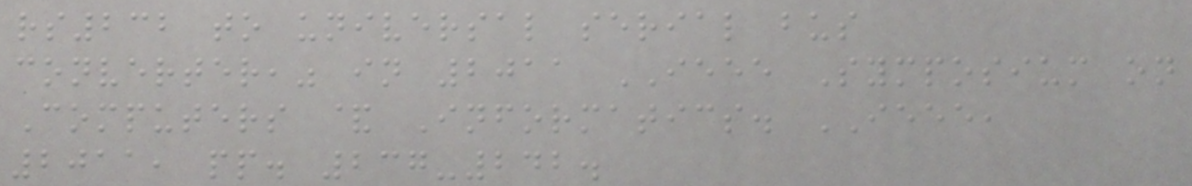rs232 to universal serial bus
converter," in 2011 IEEE Symposium on
Computers & Informatics. IEEE,
2011, pp. 237-242.
